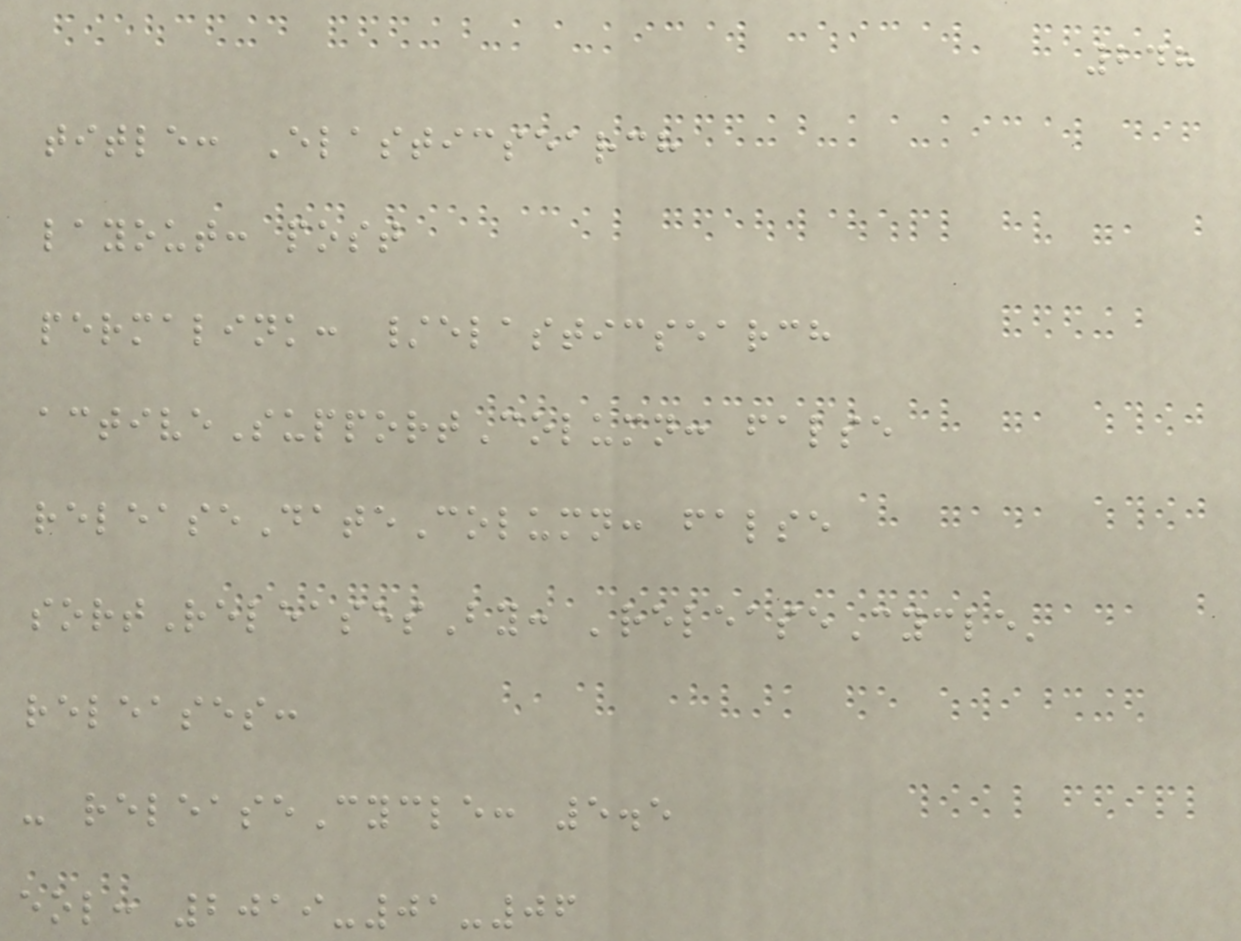248
title: Elasticsearch
layout: post
permalink: /elasticsearch
activeSupportColumn: false
releaseDateColumn: false
sortReleasesBy: 'releaseCycle'
releases:
- releaseCycle: 5.5
eol: 2019-01-06
